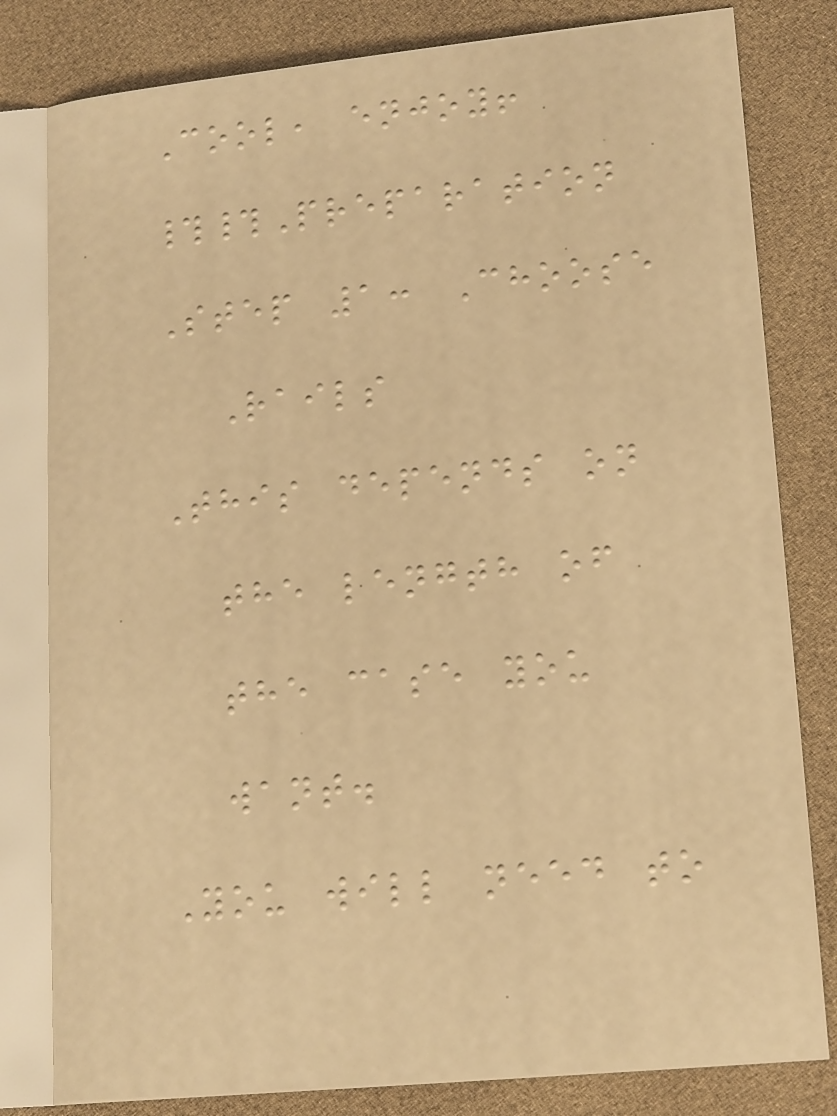Cool, enjoy!
##Preparation
Step 1: Choose
Rails
This depends on
the length of
the case you
want.
You will need to
